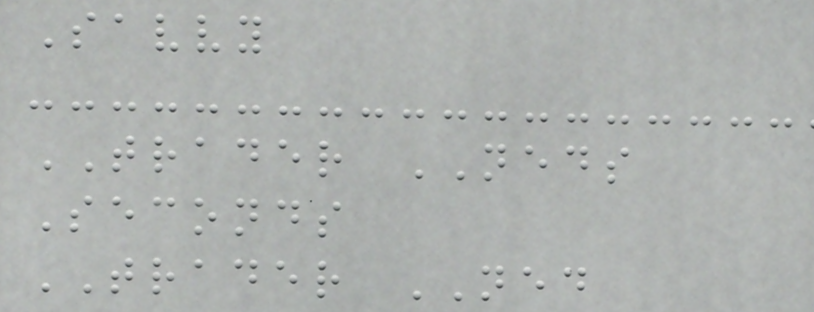Savvy
TRADER NEDS
Seconds
TRADER NED
